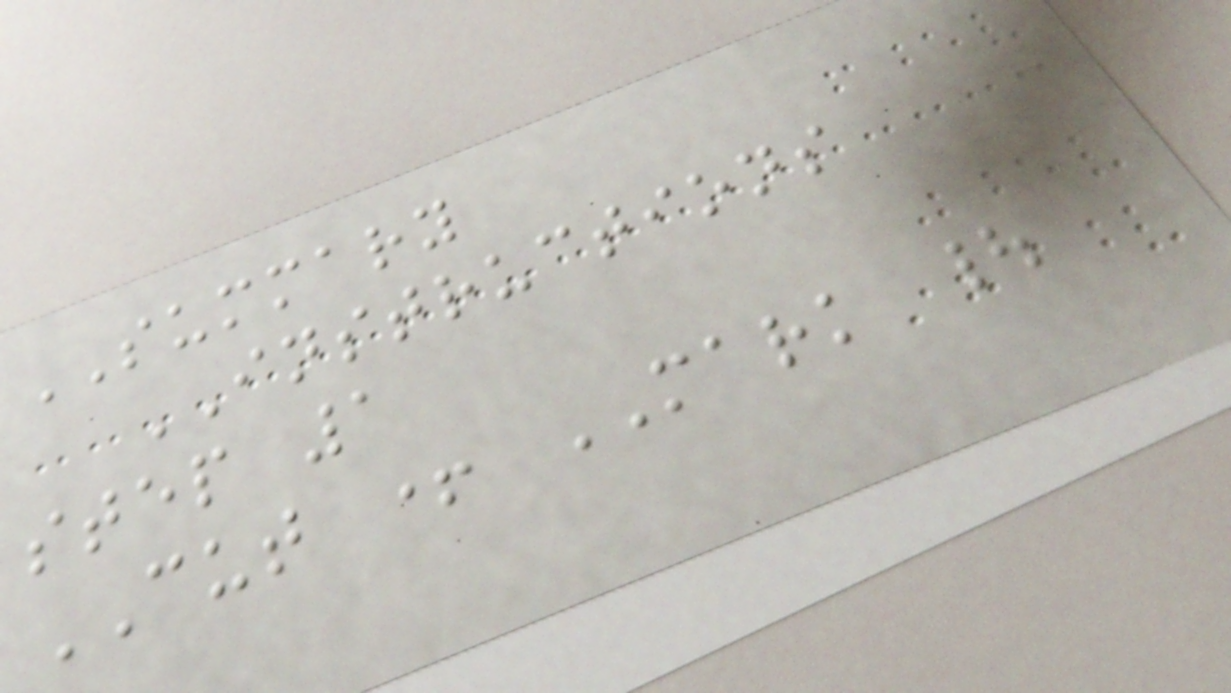SUMMARY
INSTRUCTIONS
step 1
CUT + MARK |
